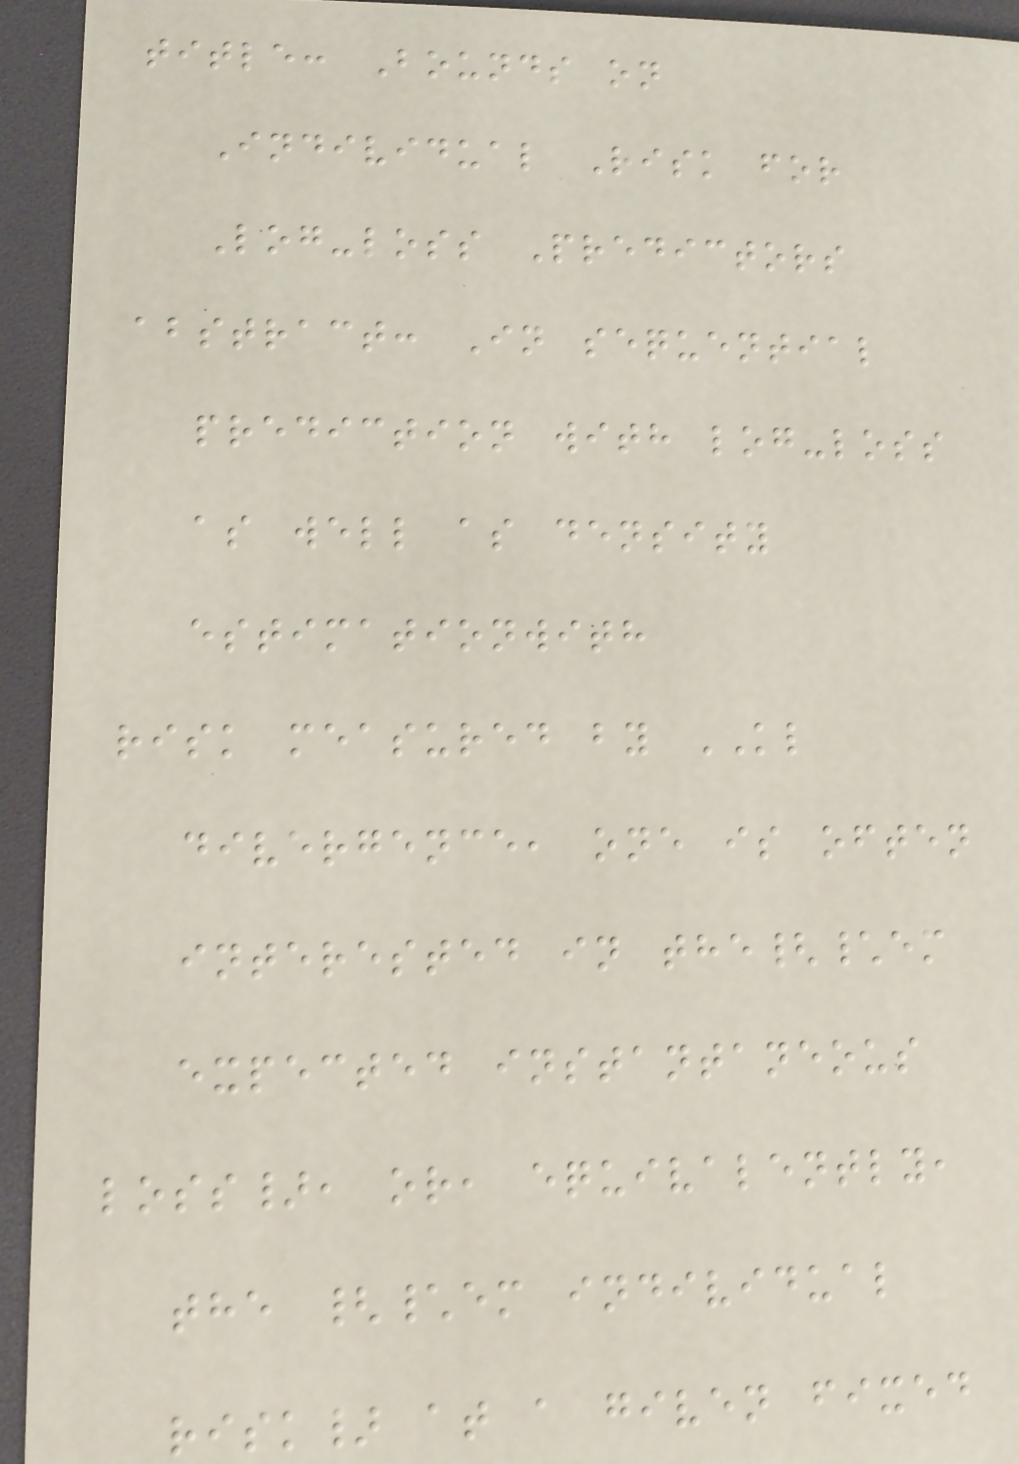title: Bounds on
Individual Risk for
Log-loss Predictors
abstract: In sequential
prediction with log-loss
as well as density
estimationwith
risk measured by KL
divergence, one is often
interested in the{\em
expected instantaneous
loss}, or, equivalently,
the {\em individual
risk} at a given fixed
